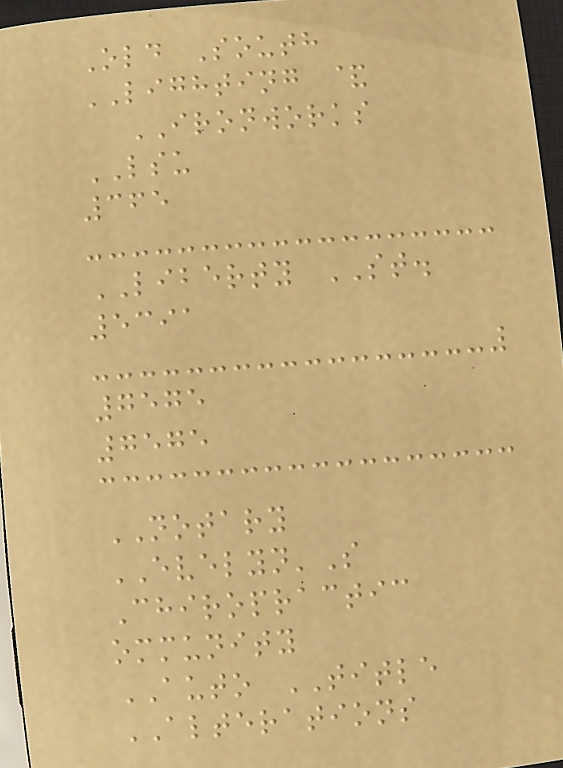Old South
LIGHTING &
IRONWORKS
LSU
365
LIBERTY ST.
5391
7575
7575
NOTARY
EVELYN'S
Chiropractic
ommunity
AUTO TITLE
ALTERATIONS
